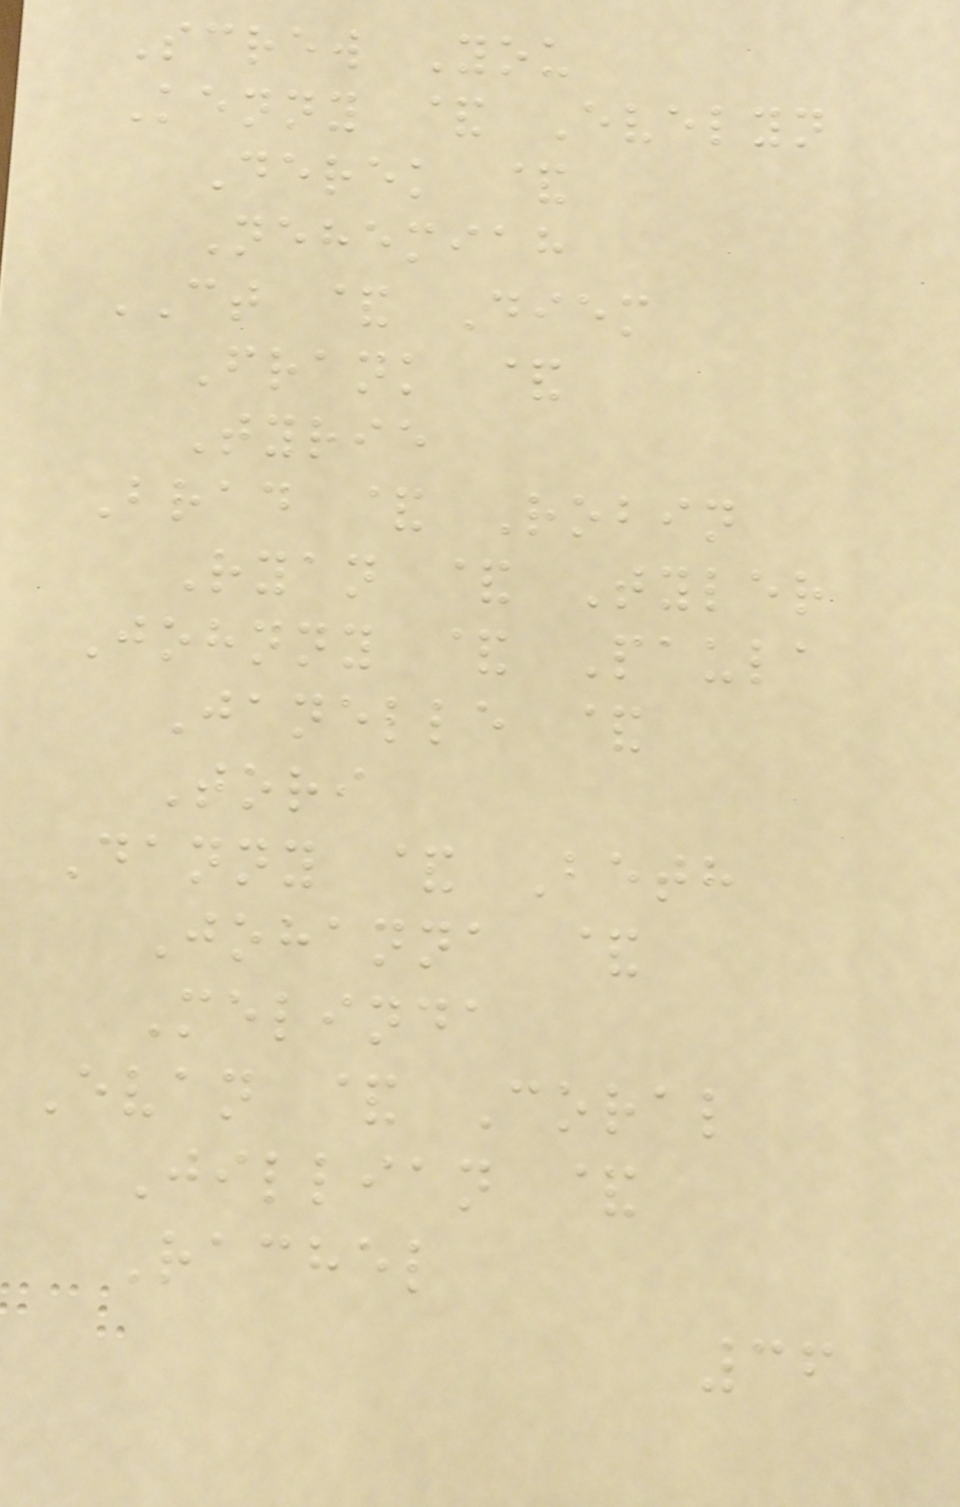Screw You
Kenny & Evelyn
Derek &
Nehemiah
CT & Diem
Frank &
Tyrie
Brad & Robin
Ryan & Tyler
Johnny & Paula
Janelle &
Tori
Danny & Beth
Johanna &
Melinda
Evan & Coral
Jillian &
Rachel
36
